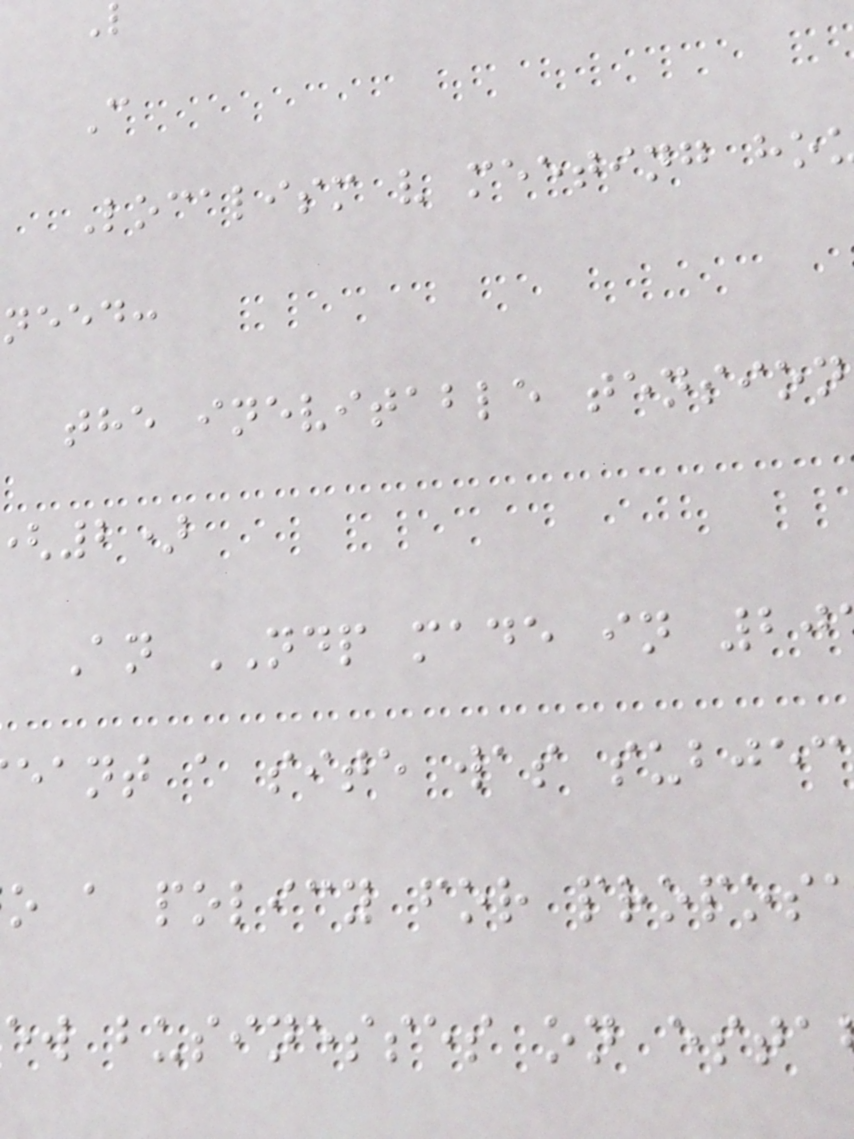C
Localism v meeting ho
need:
the inevitable tension
2)
An NDP made in 20
eant a site was subjec
o a policy for propos
ew businesses on esta
